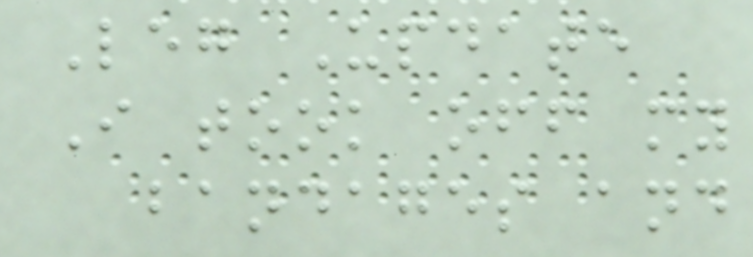Leg Update
I took off my
bandages and
